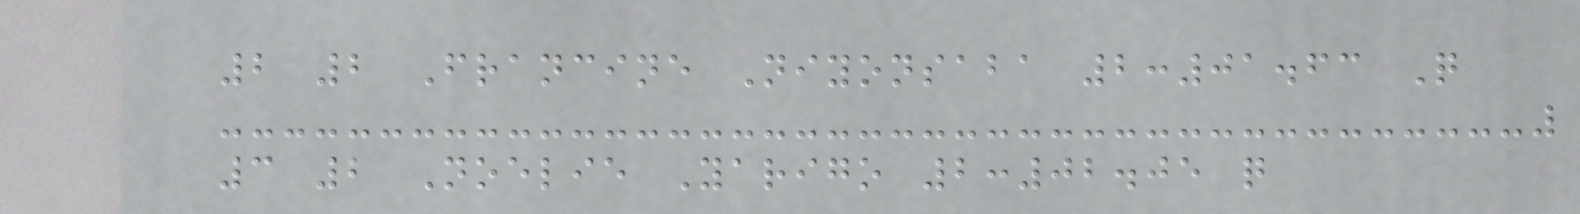2 2 Francine Niyonsaba 2:01.63 Q
3 2 Noelie Yarigo 2:02.05 q
